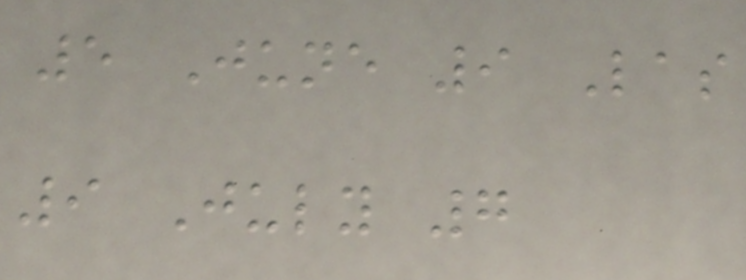5 June 9 Las
9 July 7
